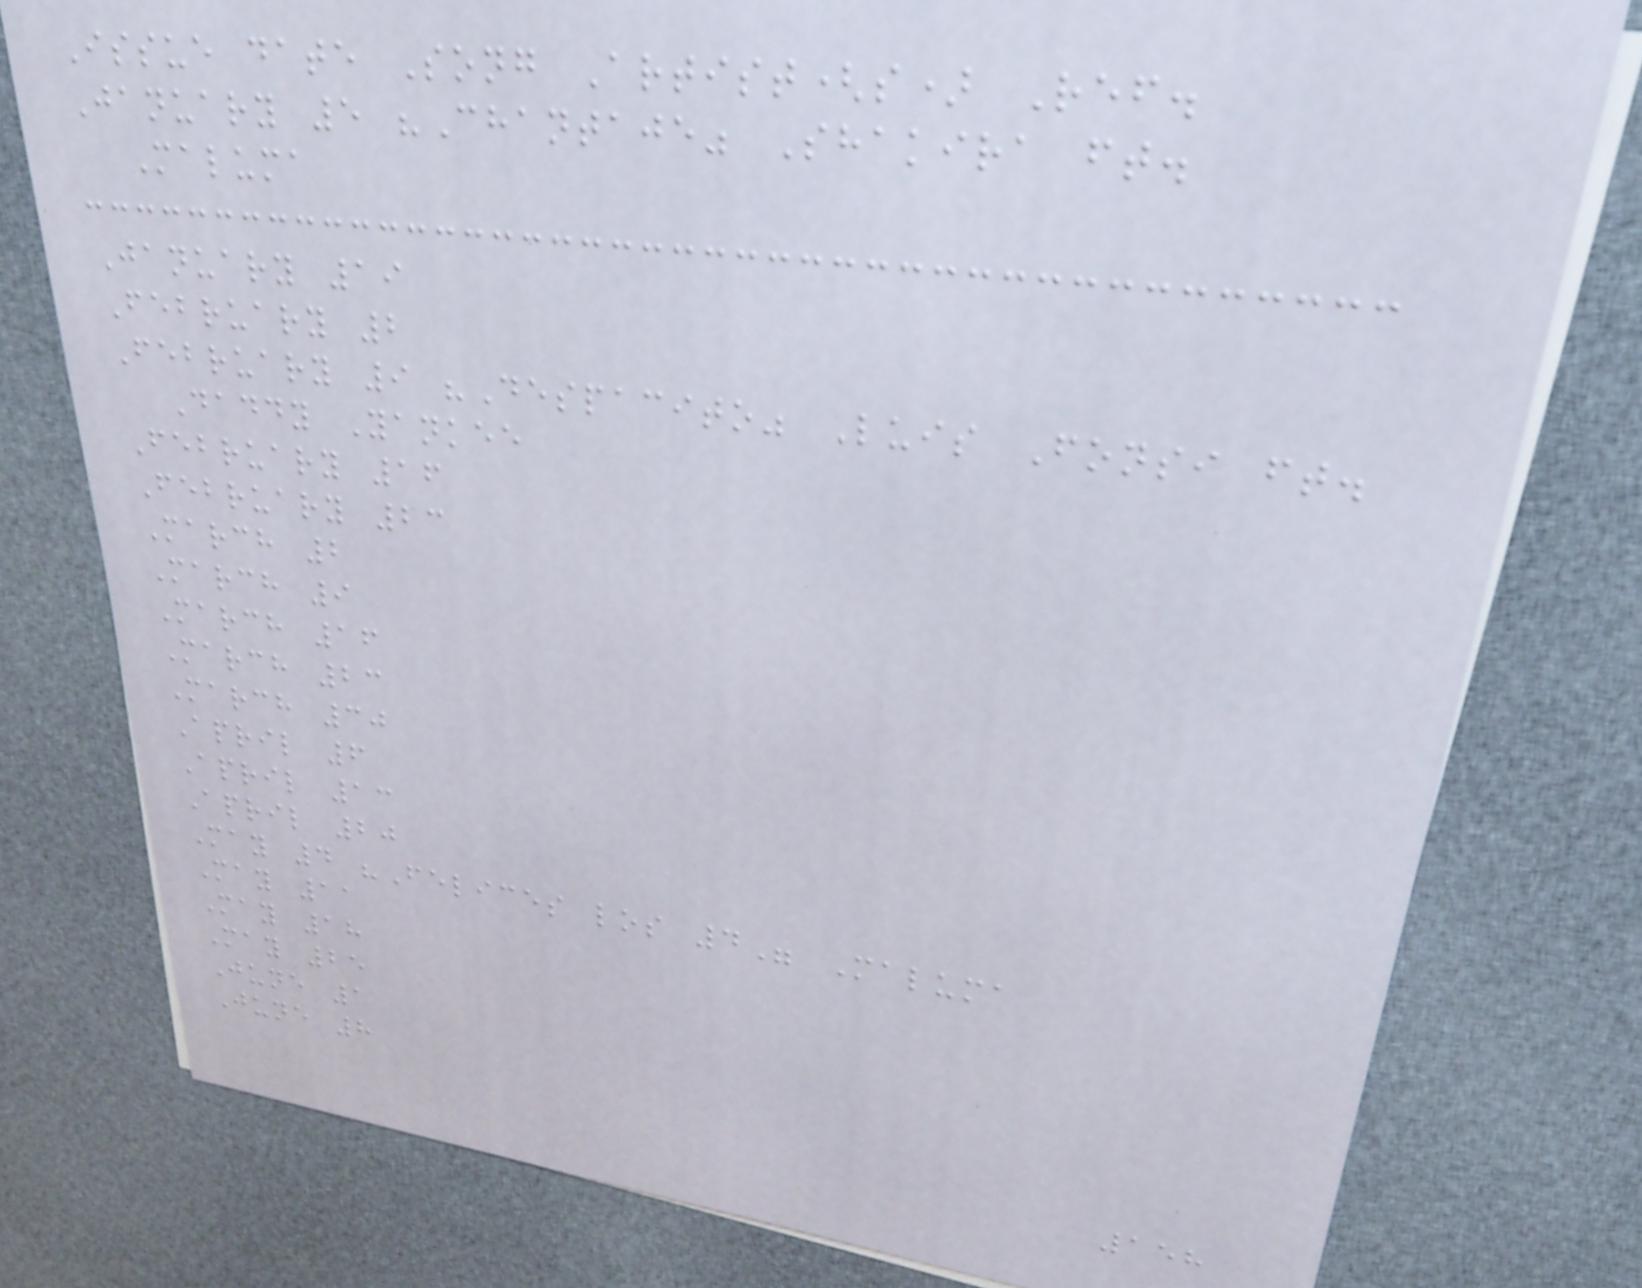Issue date Song Artist(s) Ref.
January 5 "Chantaje" Shakira ft.
Maluma
January 19
February 2
February 9 "Despacito" Luis Fonsi ft.
Daddy Yankee
February 16
February 23
March 2
March 9
March 16
March 23
March 30
April 6
April 13
April 20
May 4 "Felices los 4" Maluma
May 11
May 18
May 25
June 1
June 8
158
